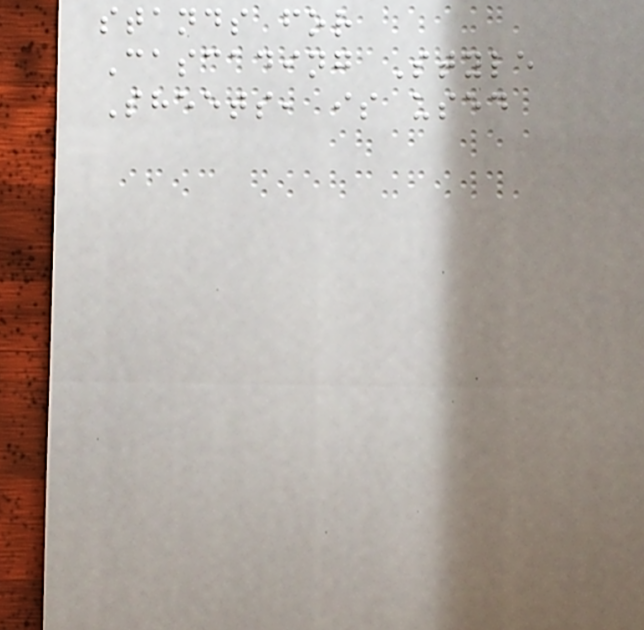stands for
Cascading Style
Sheets, is used
